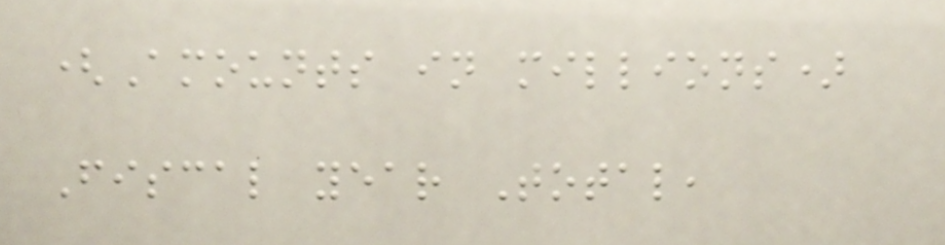(Amounts in millions)
Fiscal year Total,
